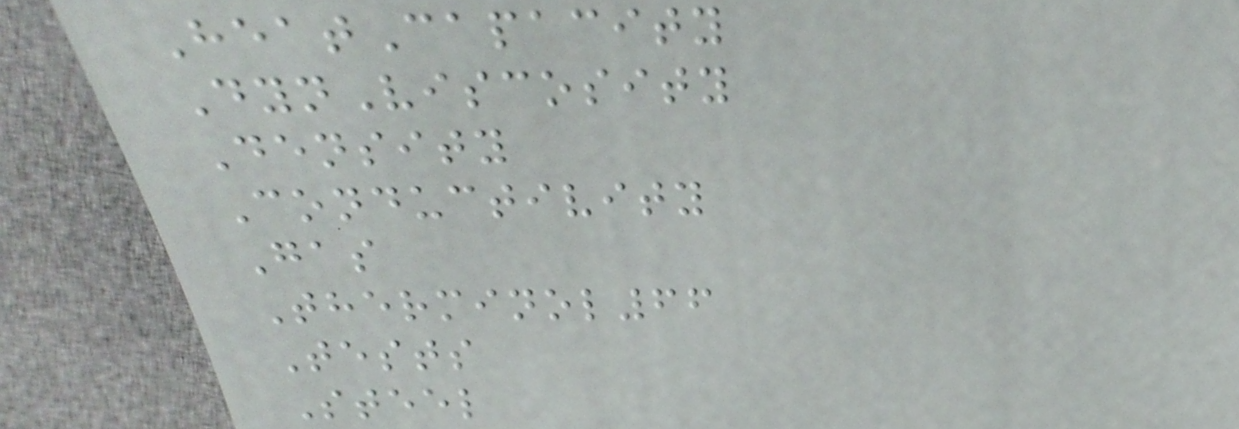HeatCapacity
DynViscosity
Density
Conductivity
Gas
Therminol66
Tests
Steel
